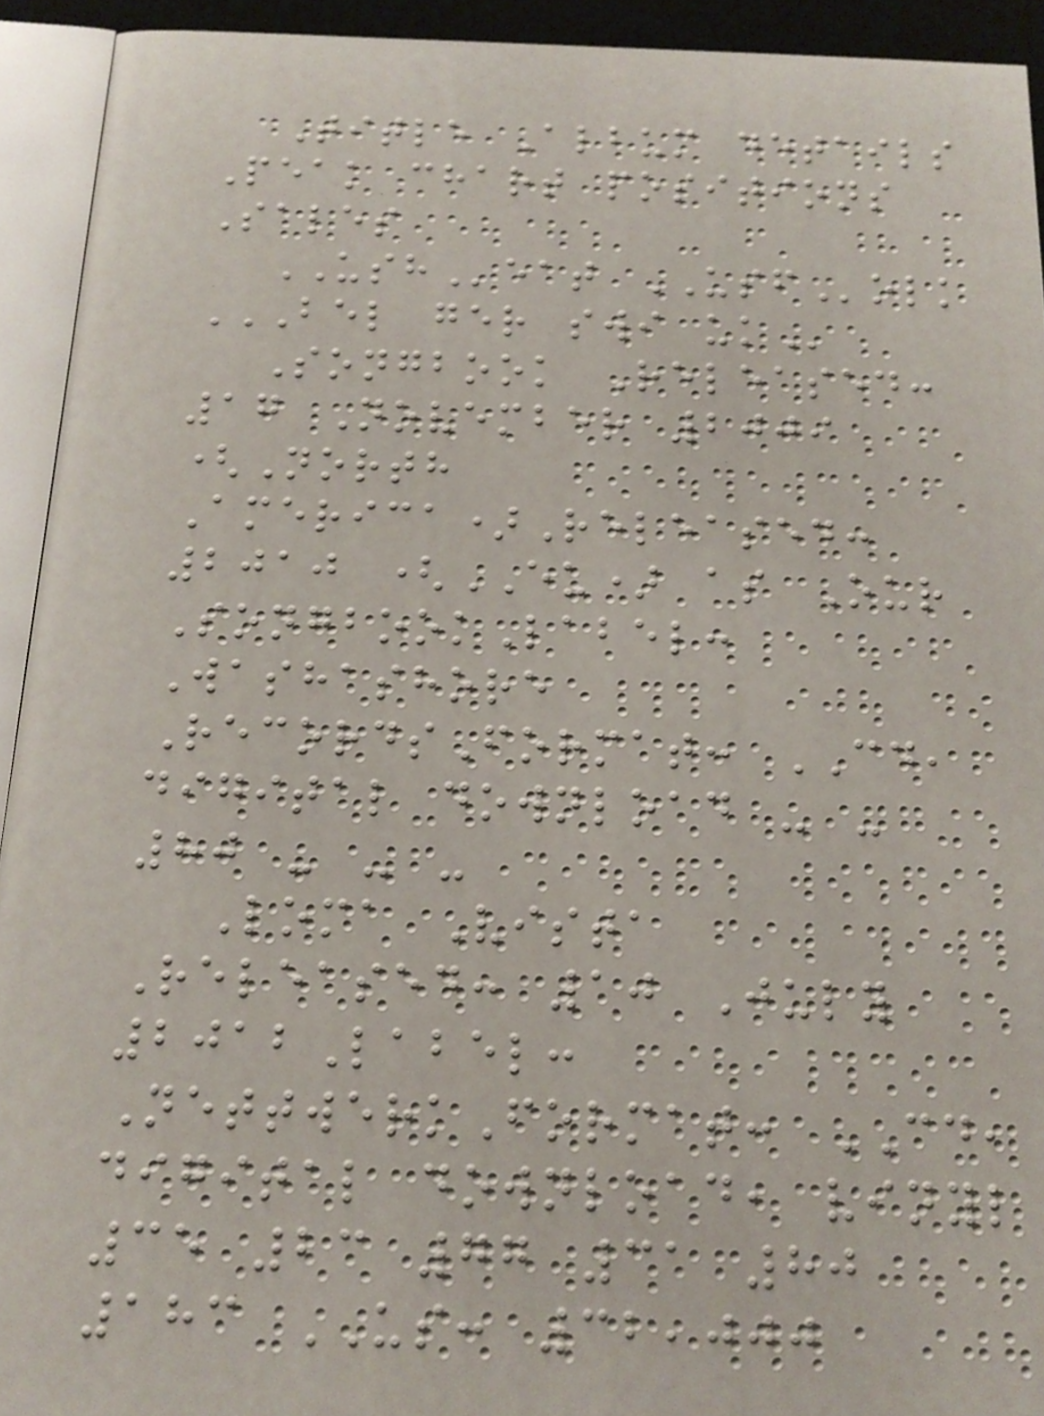Title Album details
Peak chart positions
Sales
USHeat USFolk
BEL GER SWI UK
Songbook Released:
17 November 2009
(North
America)Released:
2010 (EU) as Our
SongbookLabel:
Washashore
RecordsFormat: CD,
digital download - -
80 - - -
Loma Vista
Released: 10 July
2012Label:
NettwerkFormat: CD,
digital download, vinyl
35 23 77 31 80
183 US: 32,000
